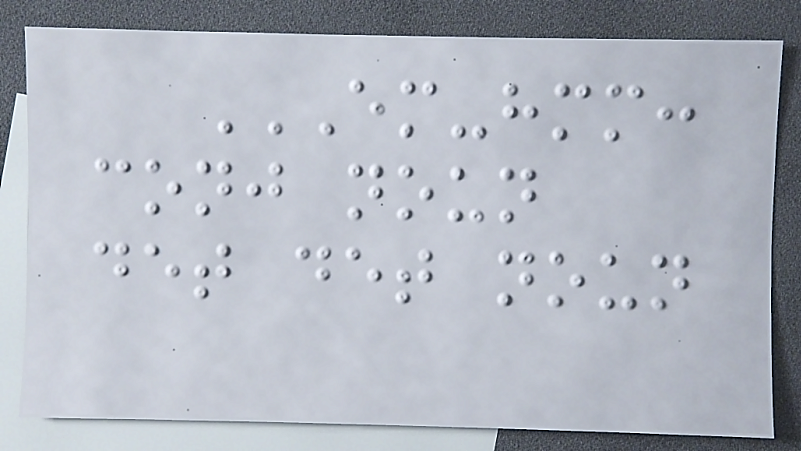EM-HMM:
CONJ NOUN
DET DET NOUN
